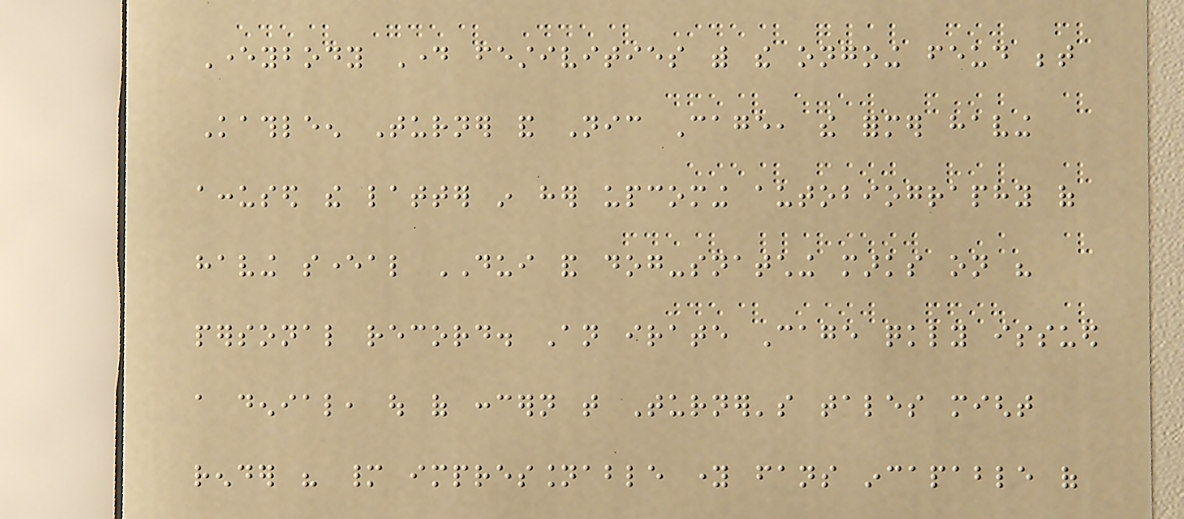Everybody Day festivities with the ongoing feud between
Kathleen Turner and Nic Cage, the former having
accused the latter in her upcoming autobiography of
having several DUI and dog-snatching marks on his
personal record. An irate Cage quickly issued
a denial, out of concern that Turner's tales might
render his many impressionable young fans incapable of
